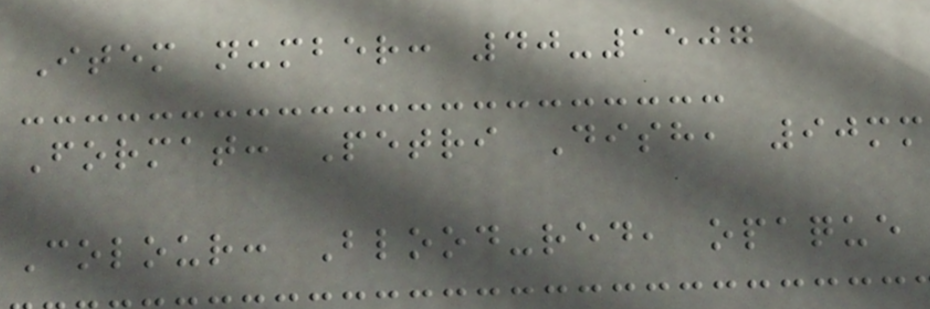Item number: 40-1507
Format: Petri Dish, 90mm
Colour: Blood-red, opaque
